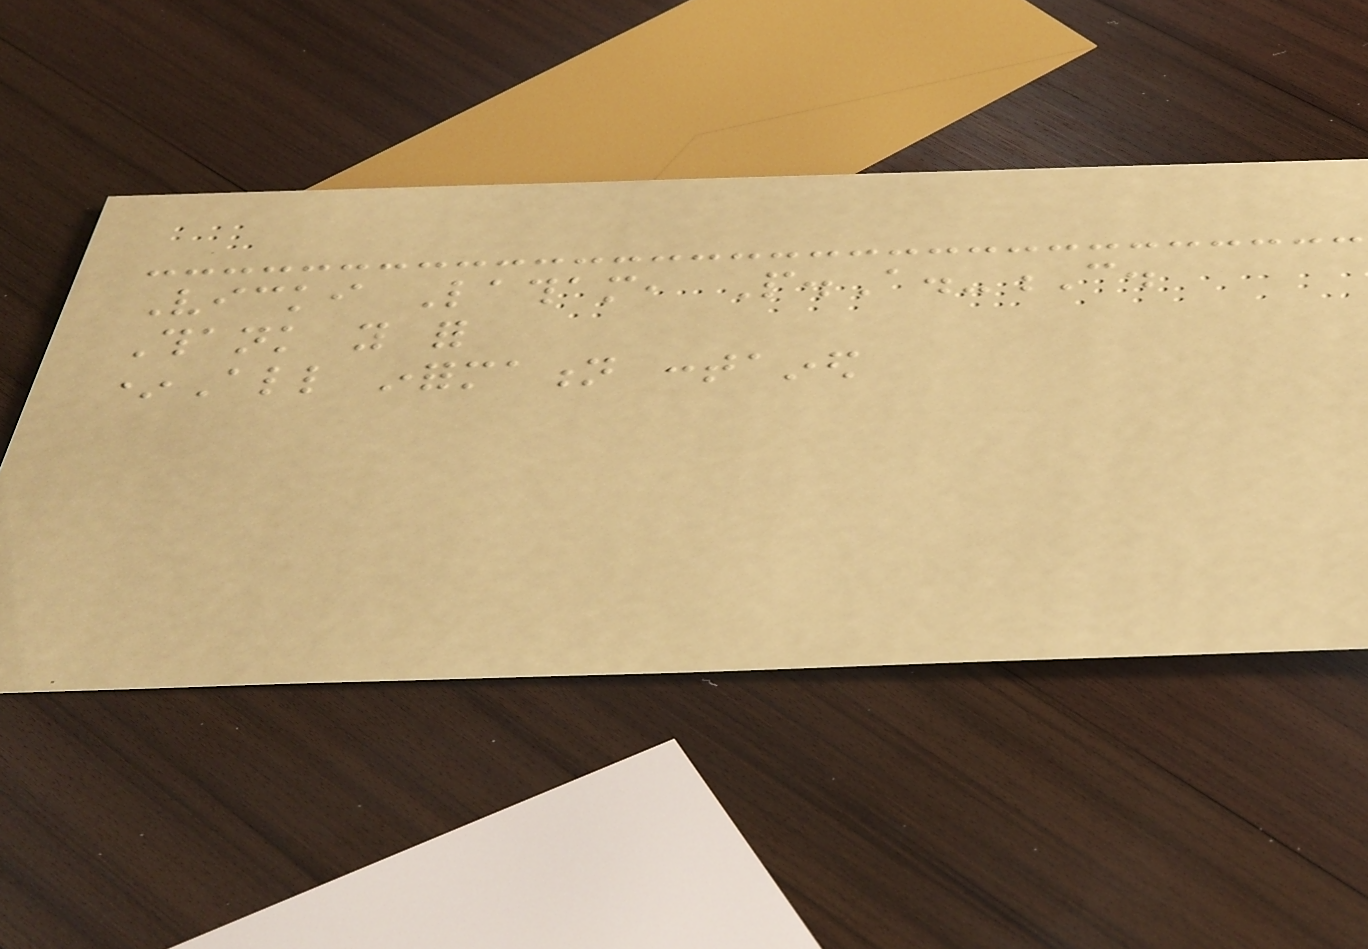Vicki Latham, P.A.-C.
Thank you for
*All information contained
